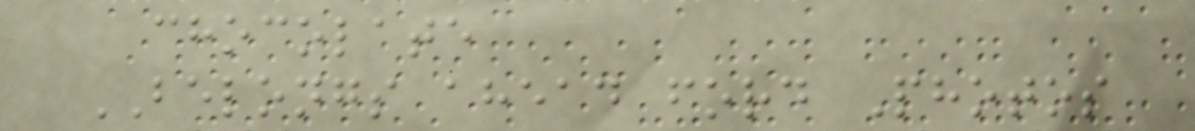chocolate
BELONGS ahead ford Photos
